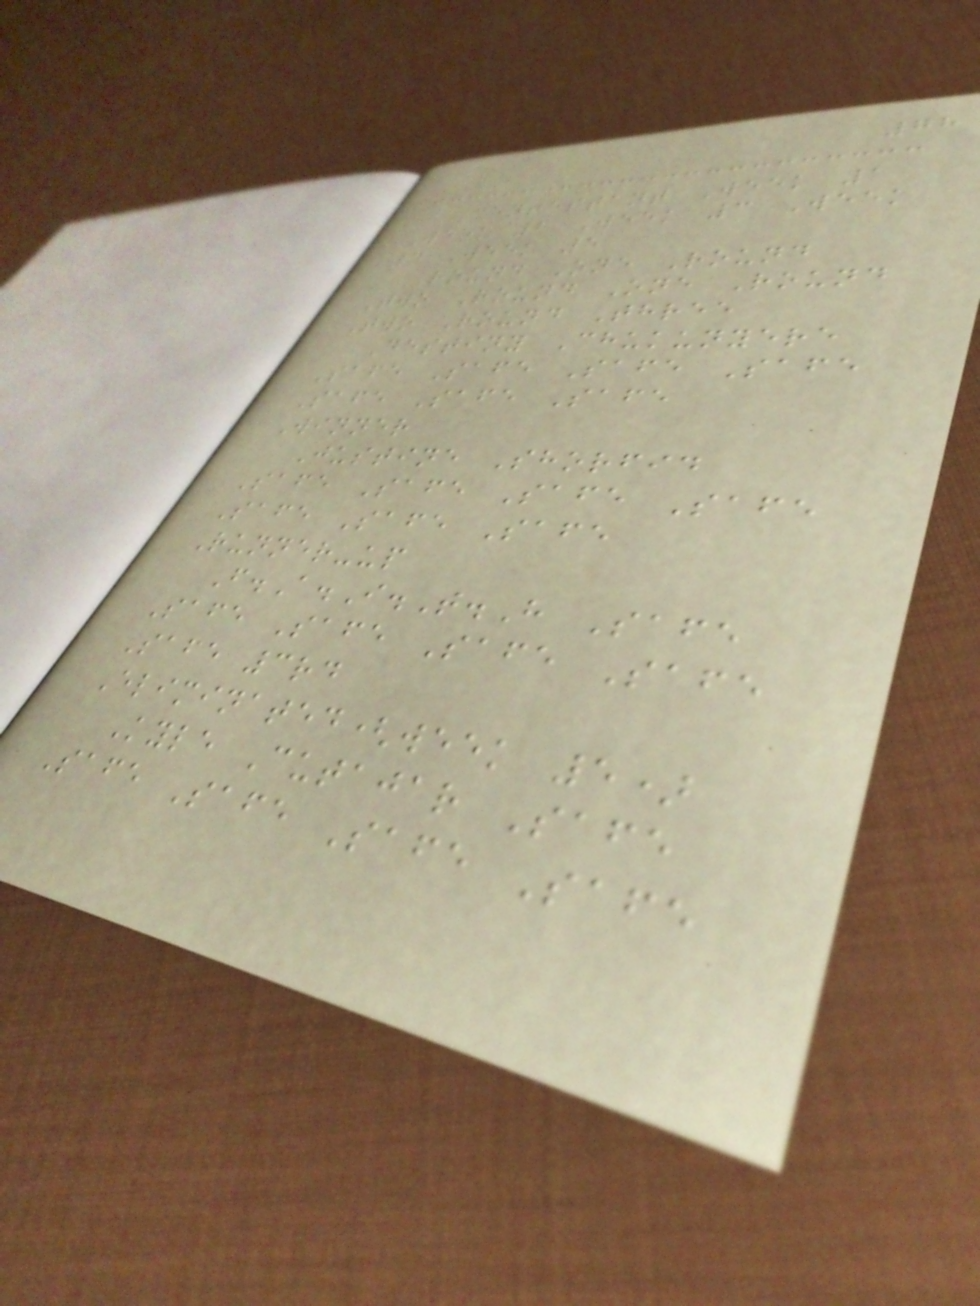78
Contestant Week 1
Week 2 Week 3 Week
4 Week 5
Round One Round
Two Round One Round
Two Round Three
Destiny Chukunyere
Safe Safe Safe Safe
Safe Safe Safe
Winner
Justine Shorfid
Safe Safe Safe Safe
Safe Safe Safe
Runner-up
F.A.I.T.H Safe
Safe Safe Safe Safe
Safe 3rd
Eliminated(week 5)
Kyle Cutajar Safe
Safe Safe Safe Safe
